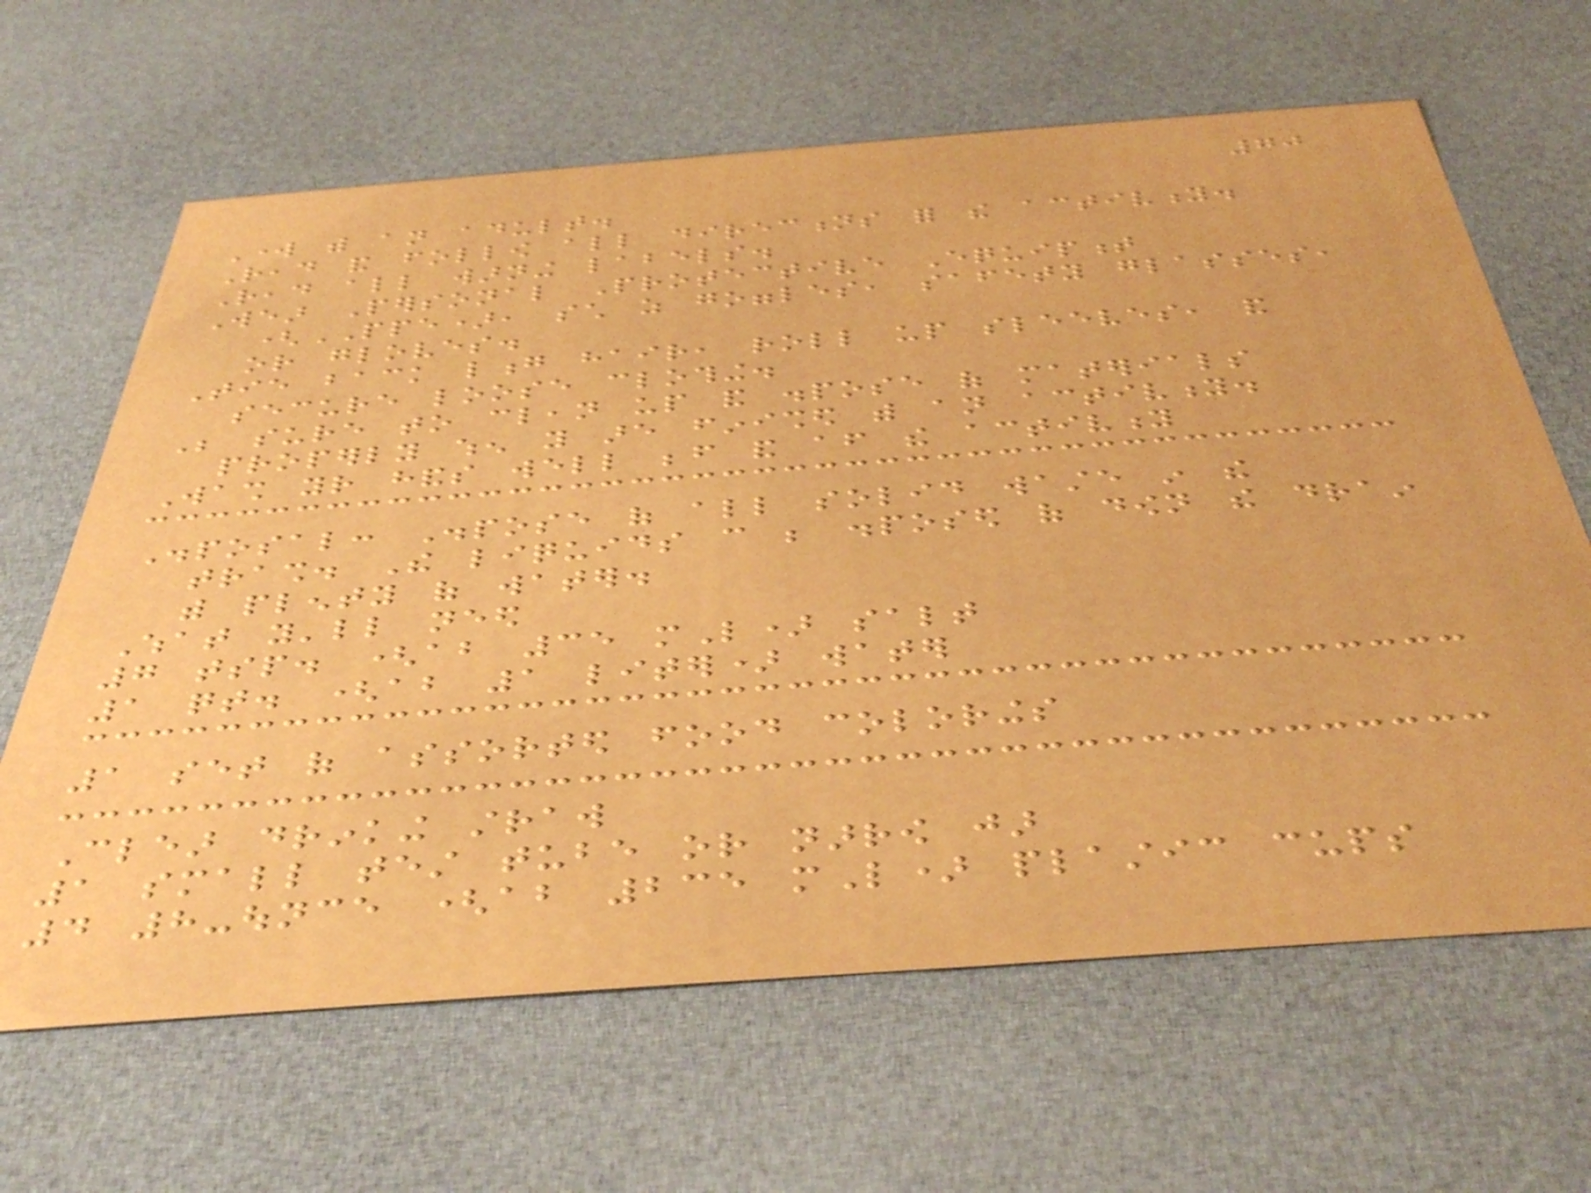70
Work with an adult.
Read and follow all directions for the activity.
Read all warning labels.
Wear Personal Protective Equipment
(PPE), such as goggles, safety glasses,
or gloves.
Tie back long hair, roll up sleeves, and
secure loose clothing.
Be sure to clean up and dispose of materials
properly when you are finished with an activity.
Wash your hands well before and after the activity
Disposal: Dispose of all solid waste in the
trash. The liquids can be disposed of down the drain
with plenty of water.
What you'll need
7 tsp. (about 35 mL) salt
1 qt. (about 1 liter) water
1 set of assorted food colorings
Clear drinking straw
1 small test tube or narrow jar
4 8-ounce (about 235 mL) plastic cups
